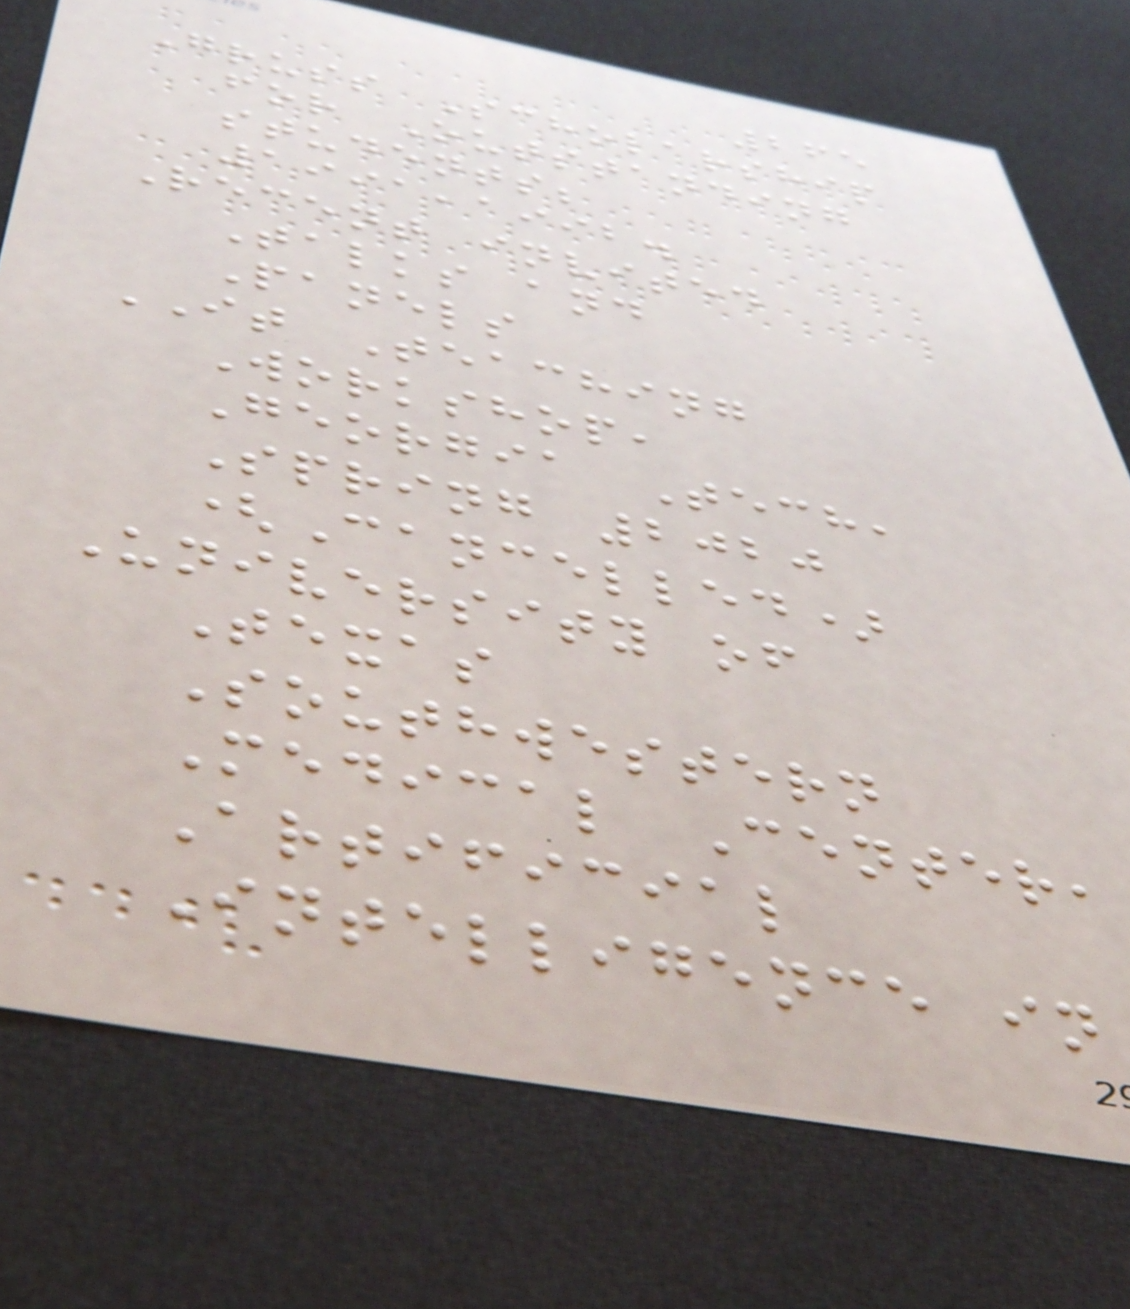265
Gruss Scholarship
for Outstanding
students;
1991,1992.
Recent invited
Talks and
Panels
IT Teaching
Workshop,
Georgia Tech,
Spring 2020
(Cancelled)
University of
Texas
Southwestern
Medical Center,
Artificial
Intelligence in
